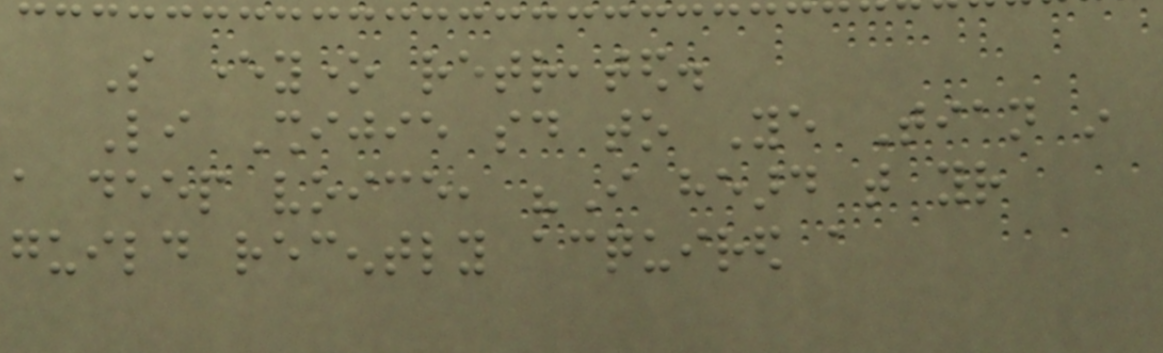So everyone retreated.
Li Shijie said to Ye Tian in
a deep voice, "I heard that your
guild recently acquired a
